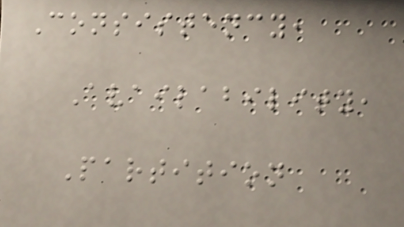Consistency,
Availability,
Partition
